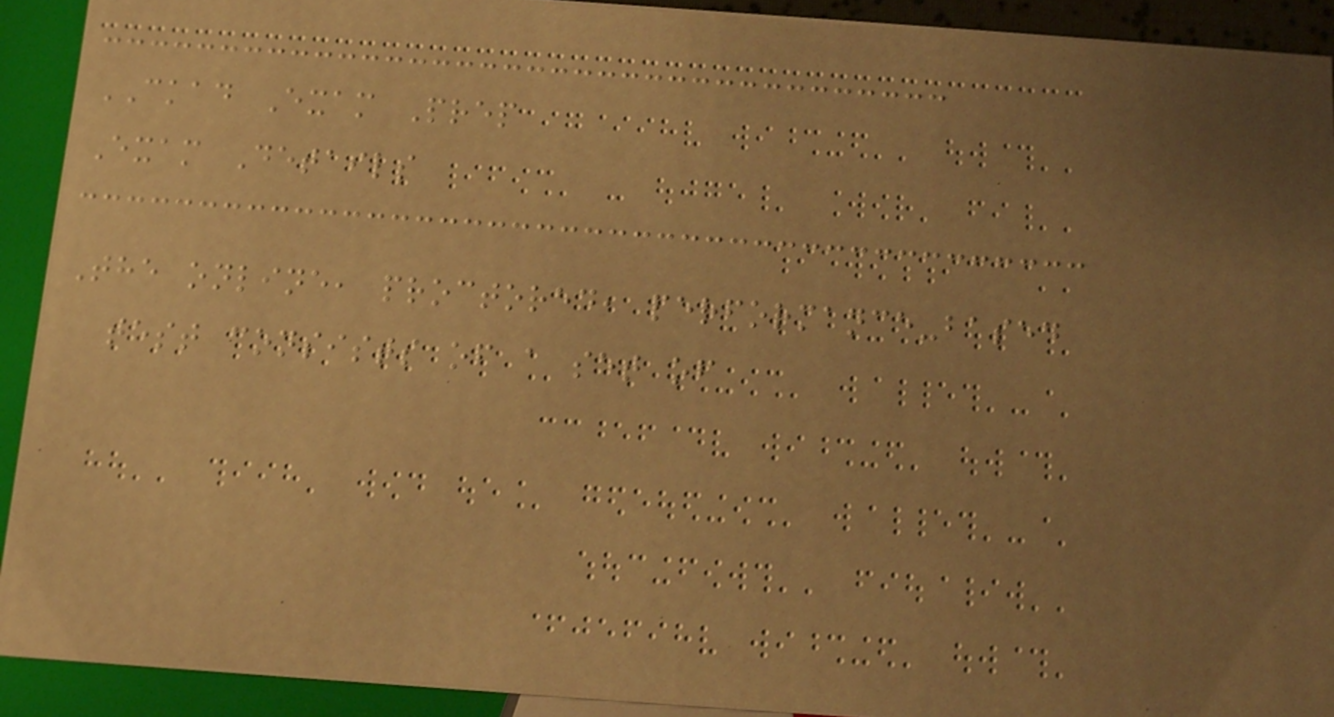CKAD Exam Prep
Exam Details
The online, proctored, performance-based
test consists of a set of
